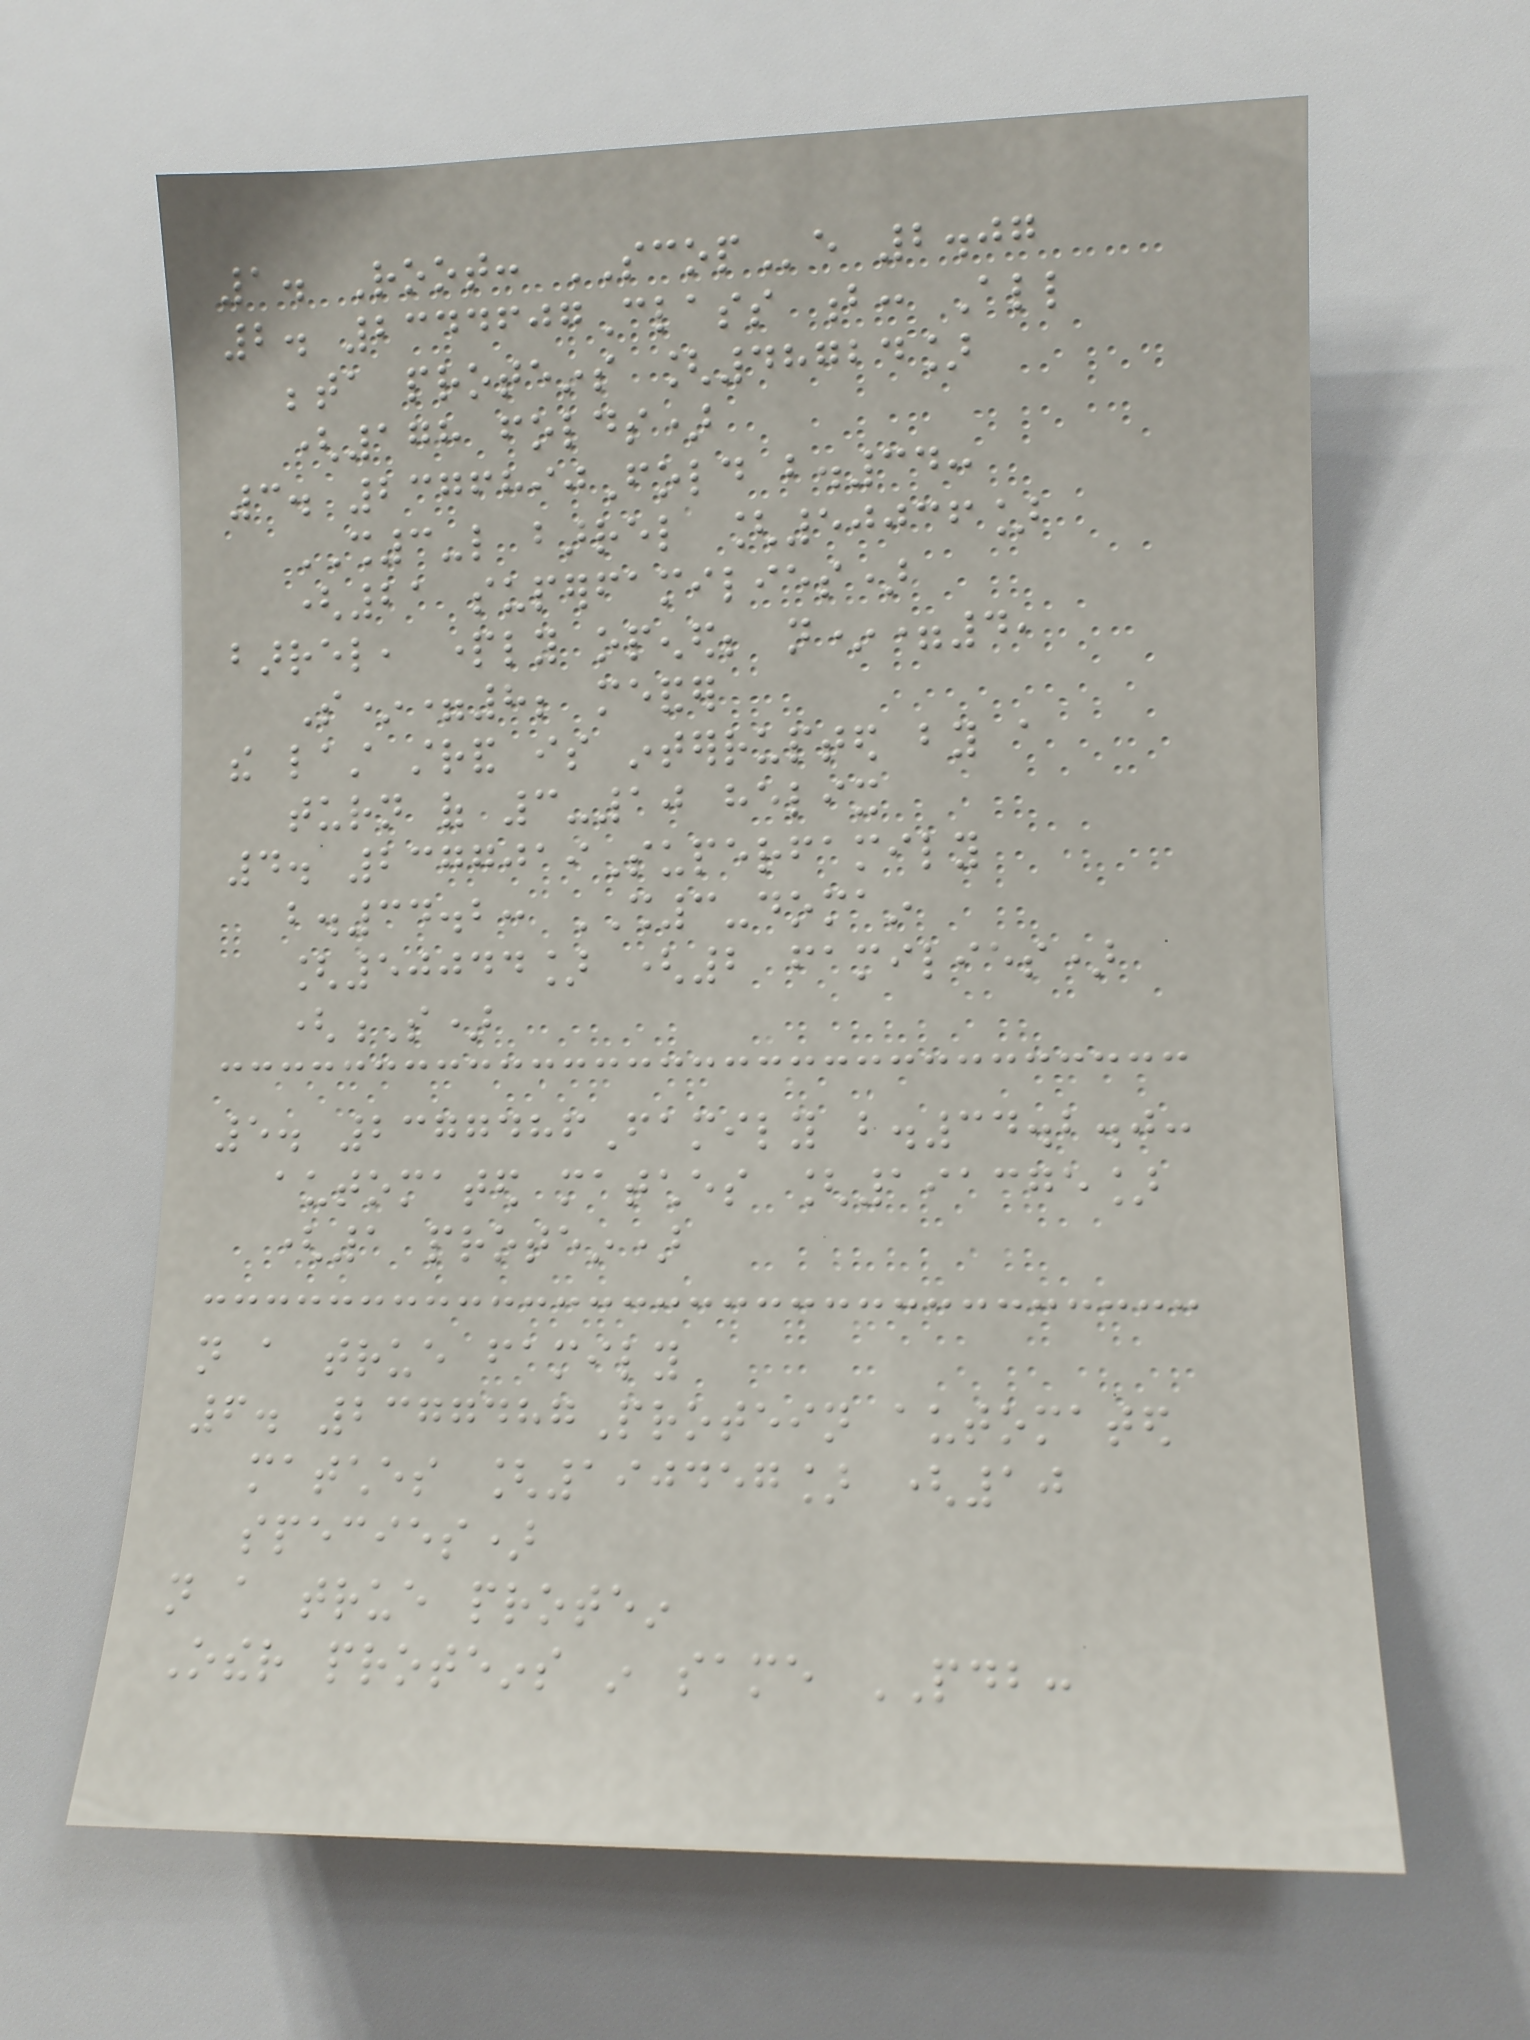1. Root: SCOPe 2.07
2. 2344607Class b: All
beta proteins [48724]
(178 folds)
3. 2376890Fold b.34:
SH3-like barrel [50036]
(21 superfamilies)
barrel, partly opened; n*=4,
S*=8; meander
the last strand is interrupted by a
turn of 3-10 helix
4. 2377019Superfamily
b.34.2: SH3-domain
[50044] (2 families)
(S)
5. 2377486Family b.34.2.0:
automated matches [191375]
(1 protein)
not a true family
6. 2377487Protein automated
matches [190457] (10
species)
not a true protein
Other proteins in same PDB:
